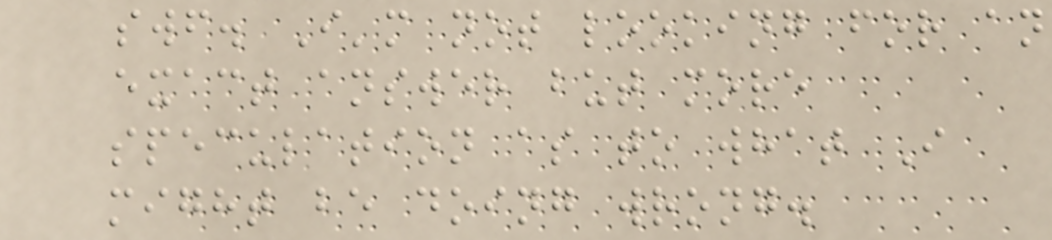swf. I'm not looking for an
exact answer but more
speculation as to what I
might be doing wrong.
